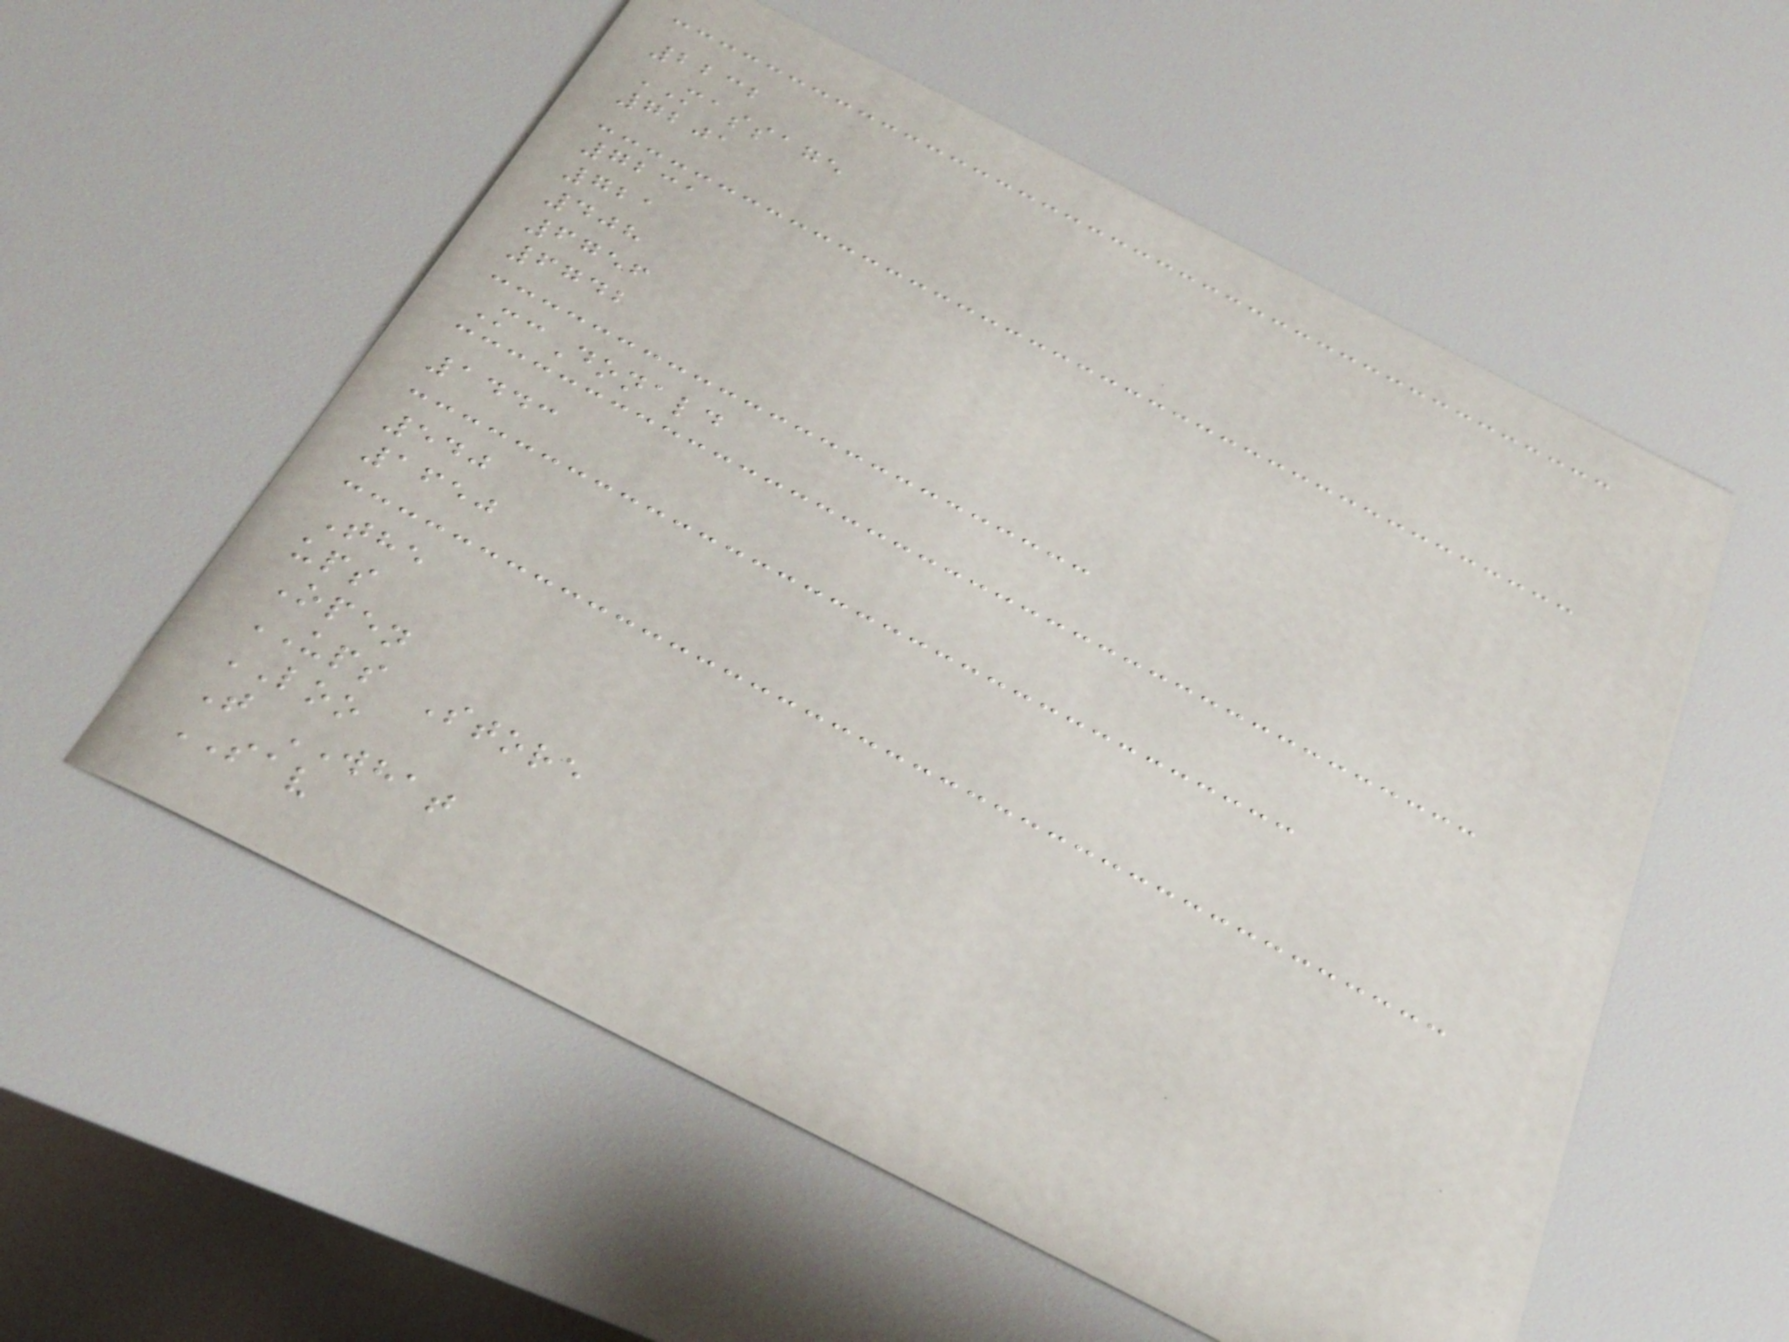2232
MASSAGE
7201
7231
721
408
6756
6742
McDonald
1443
540
1650
The
ups
Open
UPS Store
LOO
T WHAT
SAV
